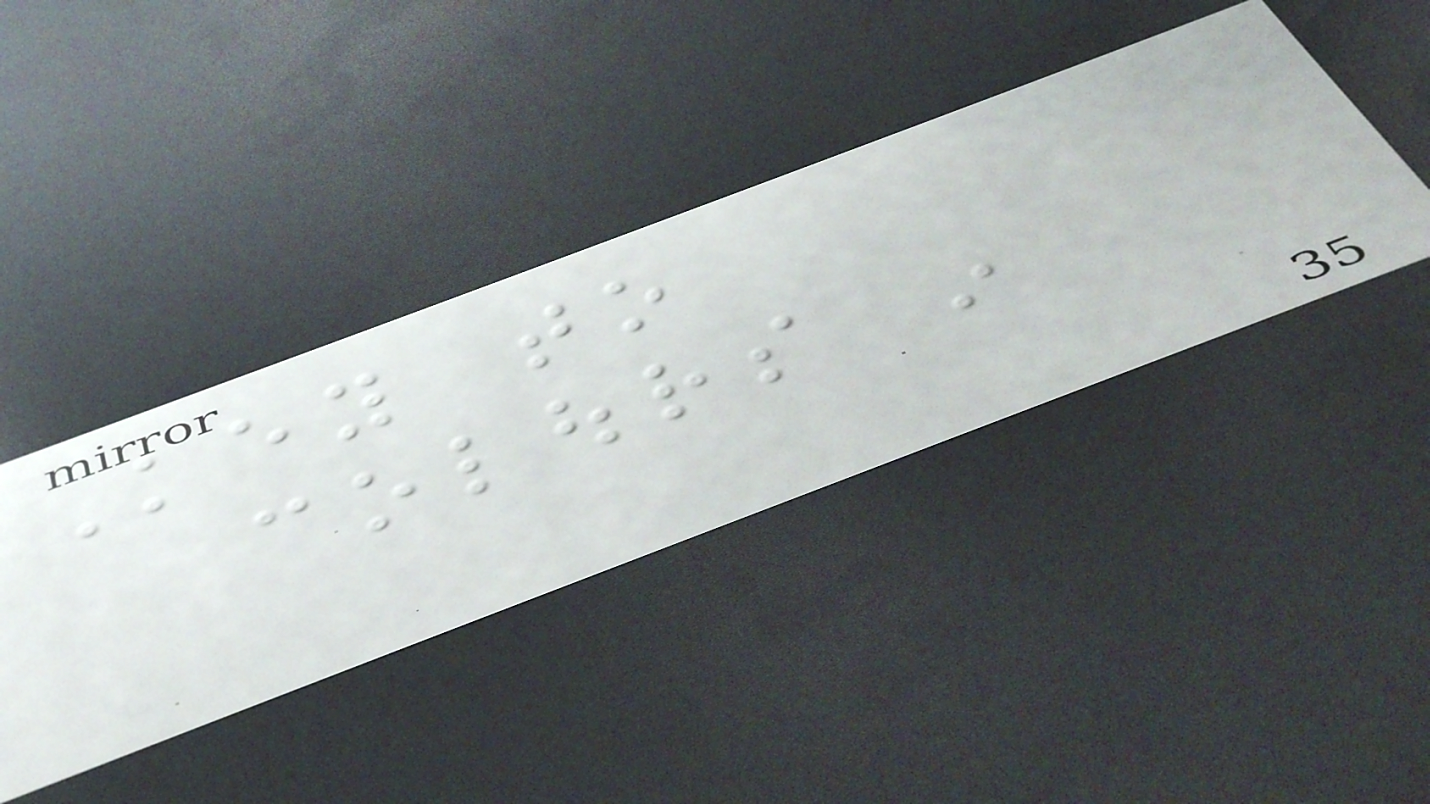Key to
colours in
